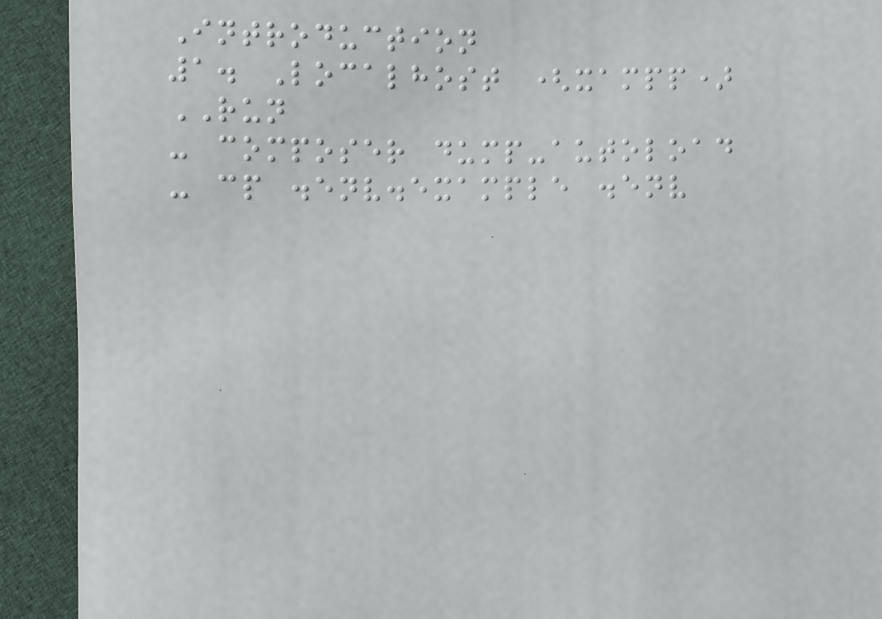Introduction
1. Localhost (xampp)
RUN
- composer dump-autoload
- cp .env.example .env
